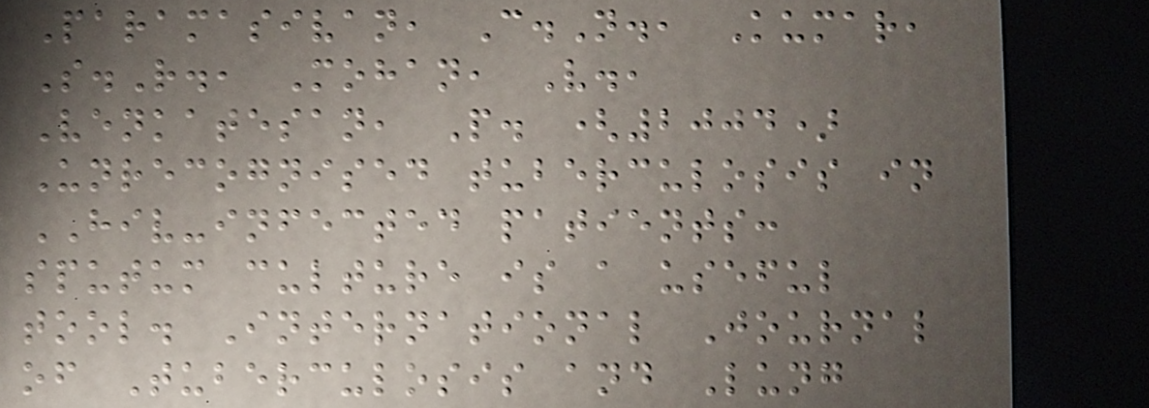Paramasivan, C.N., Kumar,
S.R., Mohan, V.,
Venkatesan, P. (2004)
Unrecognised tuberculosis in
HIV-infected patients:
sputum culture is a useful
tool. International Journal
of Tuberculosis and Lung
